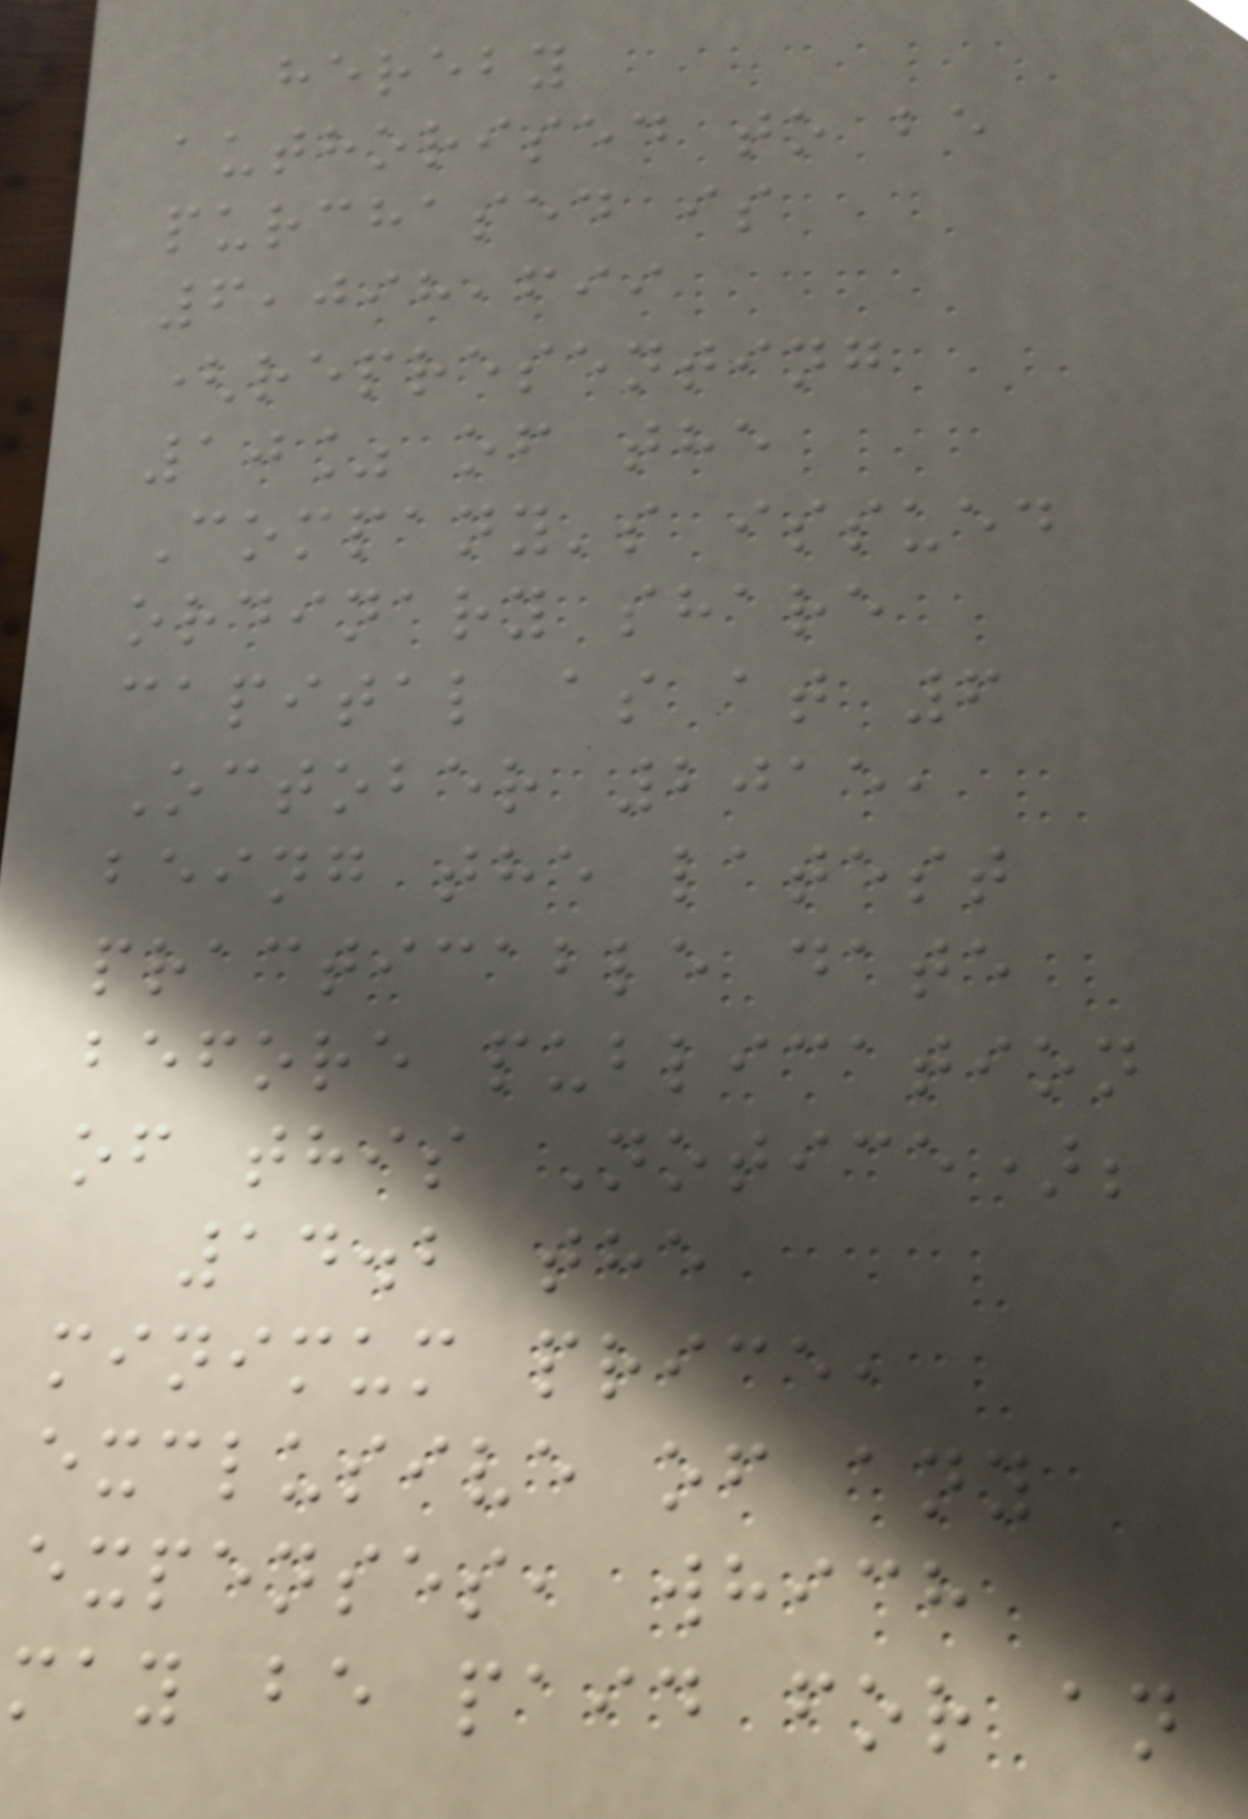hereby
authorised to be
purchased is
6,098,699
(representing
10% of the
Company's issued
ordinary share
capital as at 6
October 2015,
being the latest
practicable date
before publication
of this Notice);
14.2 the
minimum price,
exclusive of any
expenses, which
may be paid for an
